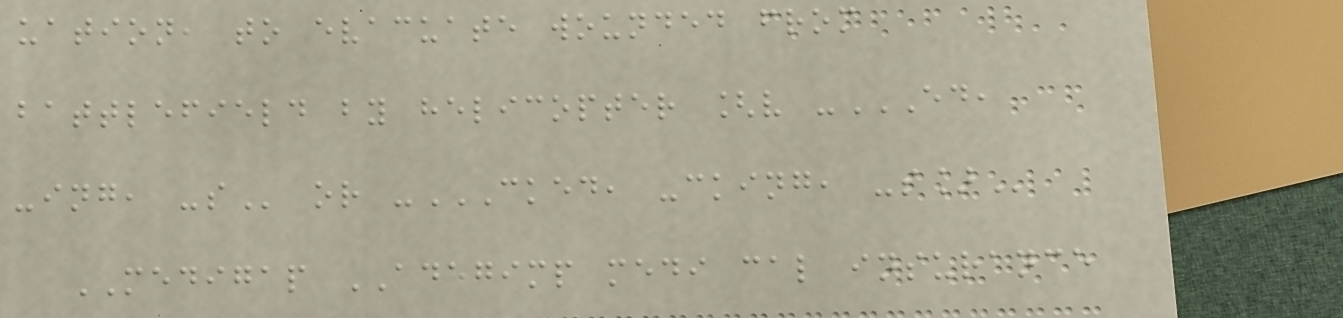uation, to evacuate wounded from
battlefield by helicopter [v -ED,
-ING, -S or -CKED, -CKING, -S]
MEDIGAP ADEGIMP medi cal insurance
